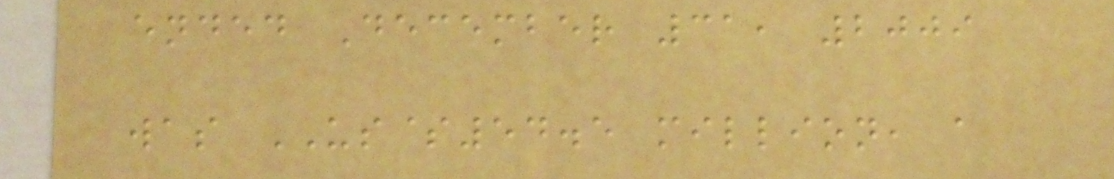ended December 31, 2009
was US$54.5 million, a
